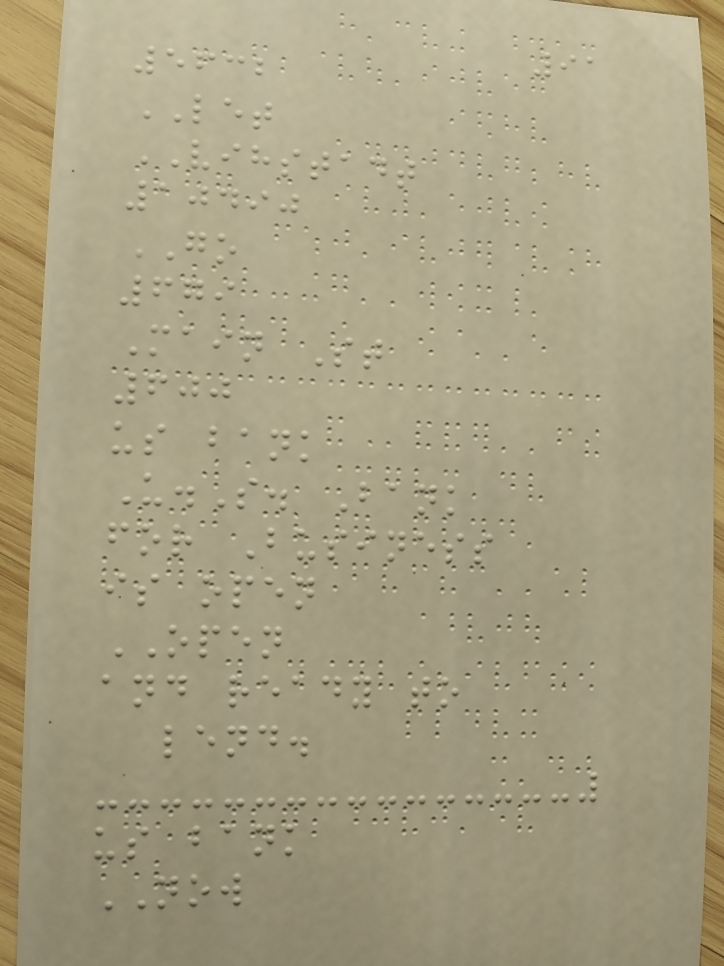91
5632
LET
VIHSTADT
10490
GO
679
Main St
600
us bank
U.S. Bank
for Business
is open
OPEN
and ready to
lend.
us bank
NOW
